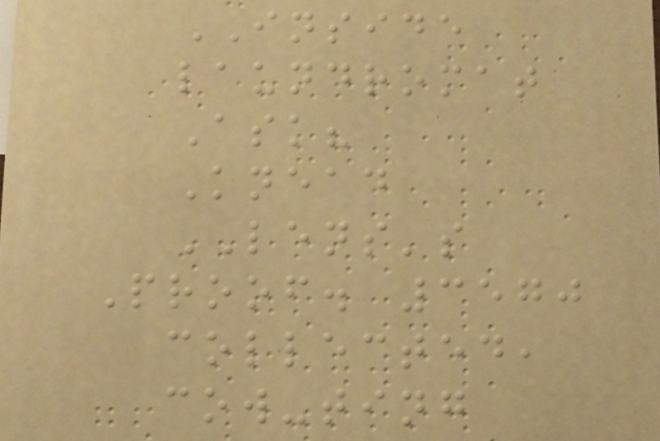INSIDE
laundromat
Ask?
Knead
LENS's
Proof. 3570
collected,
cow-ting
